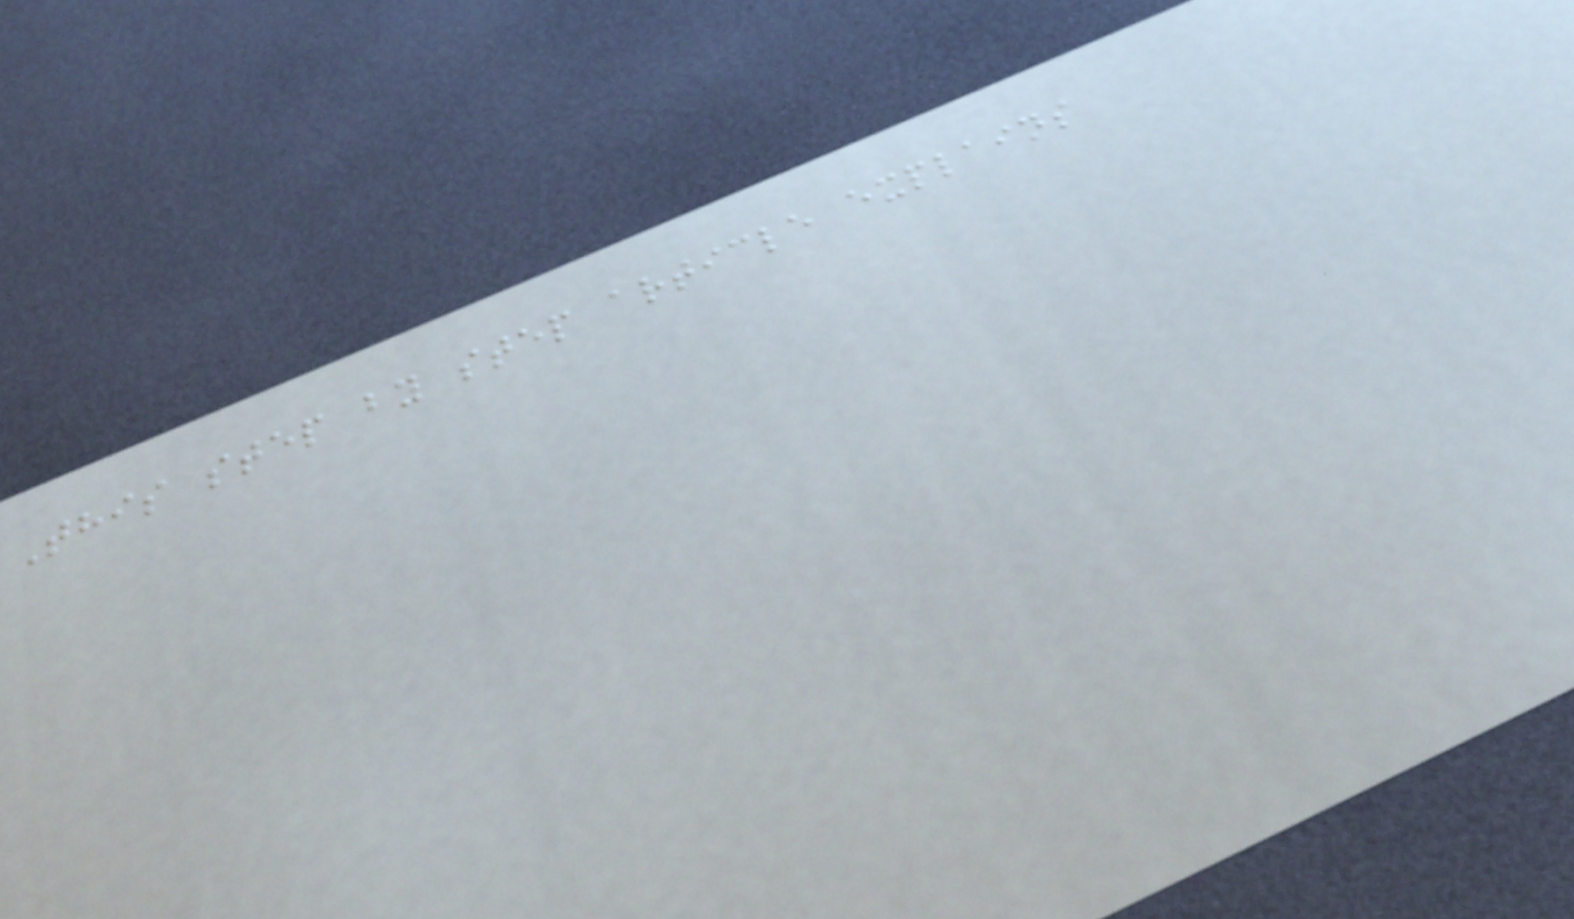This step by step article explains
